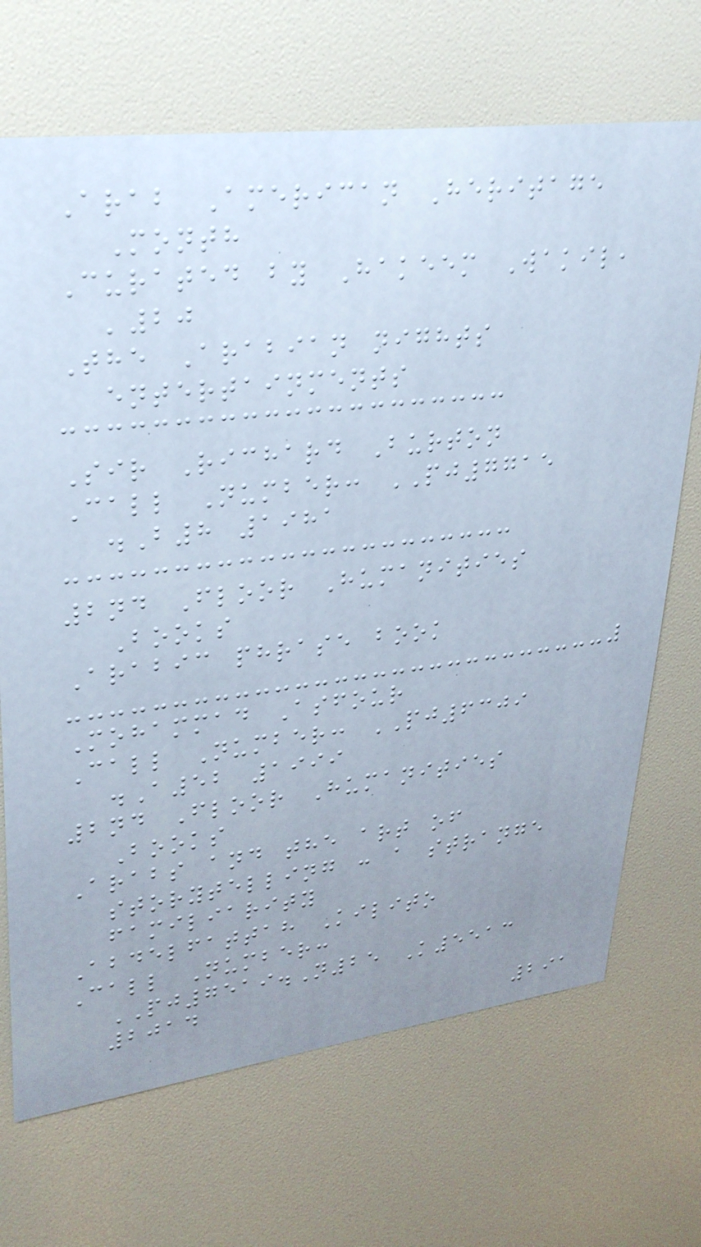Arab American Heritage
Month
Curated by Hakeem Wakil,
'20
The Arabian nights
entertainments
Sir Richard Burton
Call Number: PJ7715
.B8 1981
2nd Floor Humanities
Books
Arabic phrase book
Mohammad Asfour
Call Number: PJ6309
.A52 1999
2nd Floor Humanities
Books
Arabs and the art of
storytelling : a strange
familiarity
Abdelfattah Kilito
Call Number:
PJ7519.N25 K5513
2014
291
